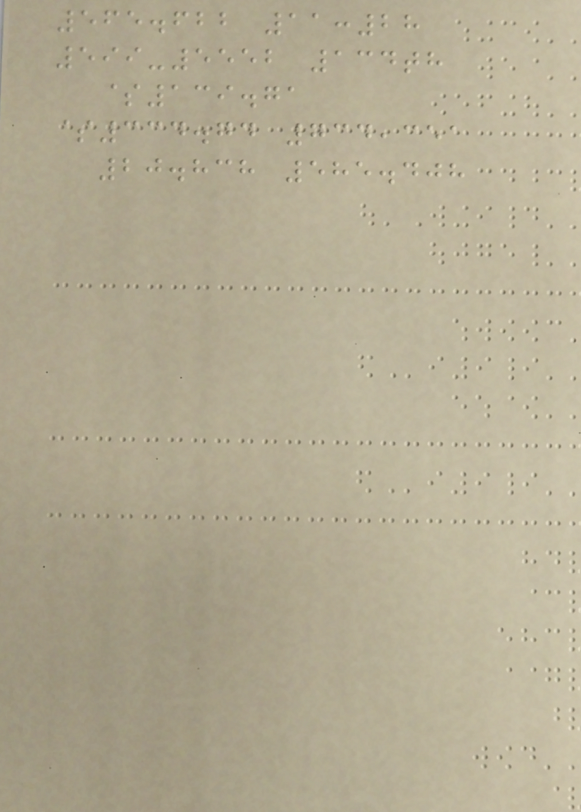565.622 11:28
599-5552 134th
$139.71
$334.74 734,351
20.838 585.408
